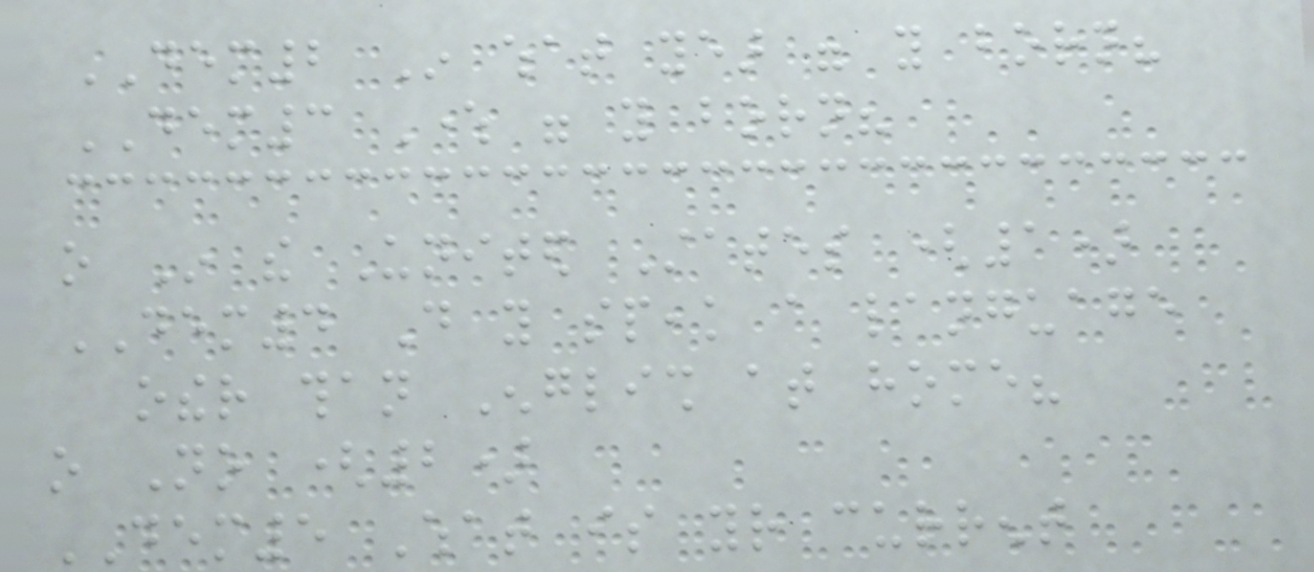DEM2 In what year were you born?
DEM3 Where were you born?
o In the United States (1)
DEM4 Do you speak a language
other than English at home?
o No (2)
DEM5 What is your current
